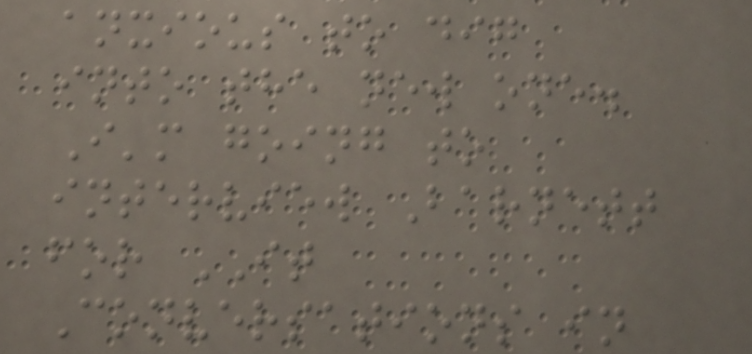anxious to dig
into the new one.
I'm going to
interview Barnett
for IT
Conversations in
